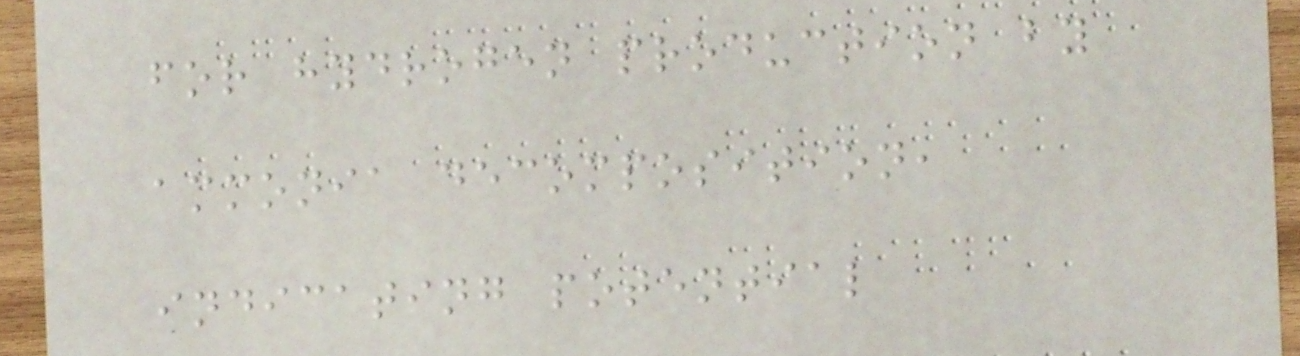for hydrogen production by
ammonia decomposition,
indicating potential
